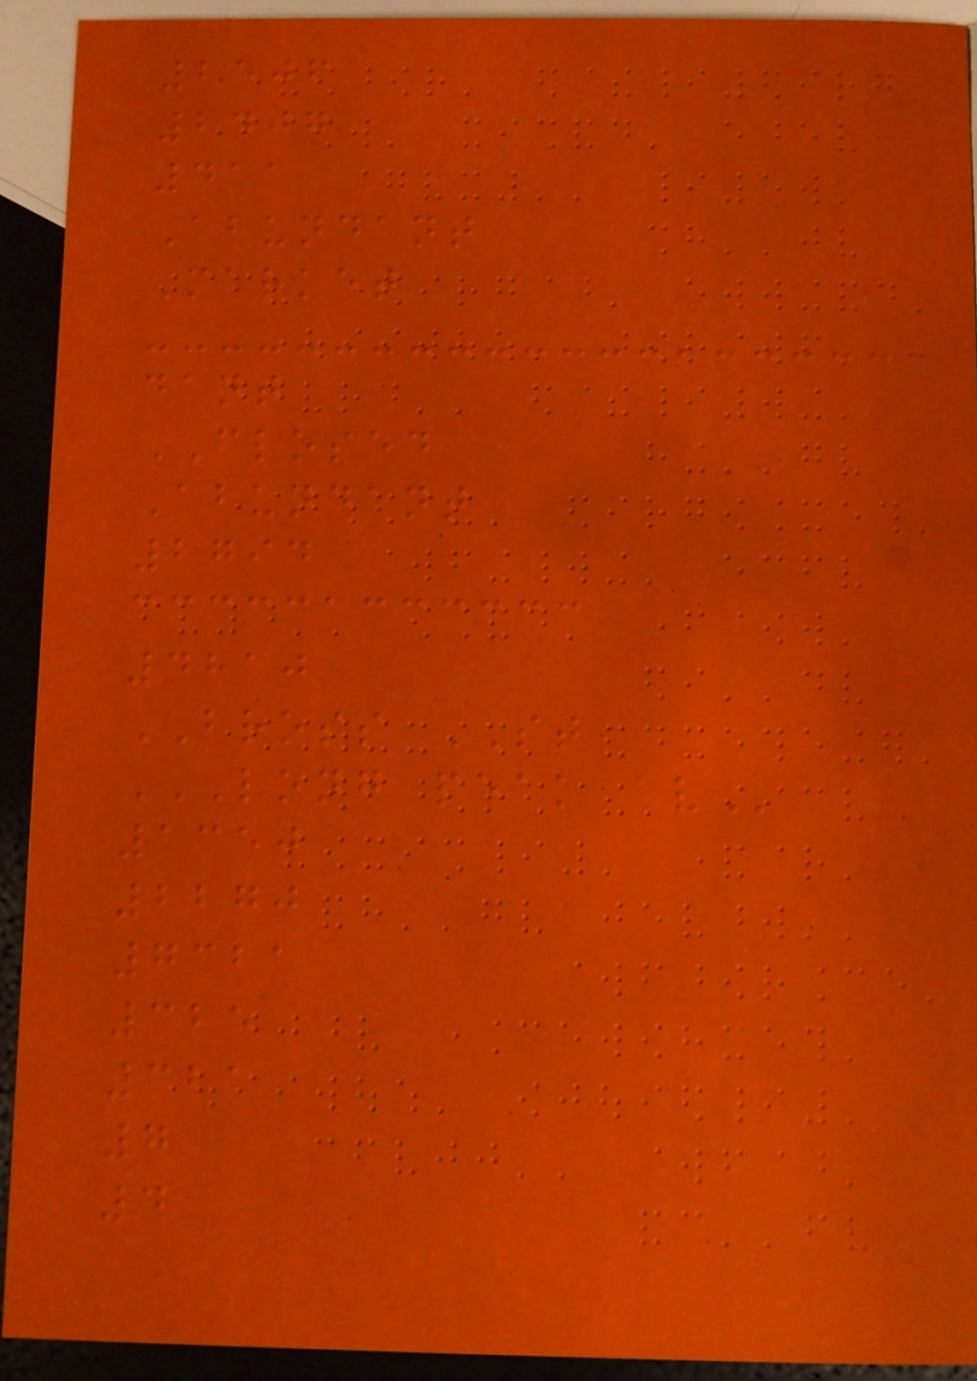2506
2407
411
Abundant
Market
dant
CLOSED
Abundant
2794
4810
BROSS ST
LONG PEAK AV
1350
2270
7321
325
321
7
4
